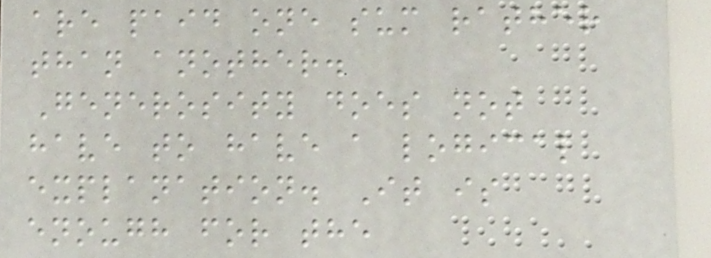are paid one sum rather
than another.
Generosity does not
have to have a logical
explanation. It is
enough for the
